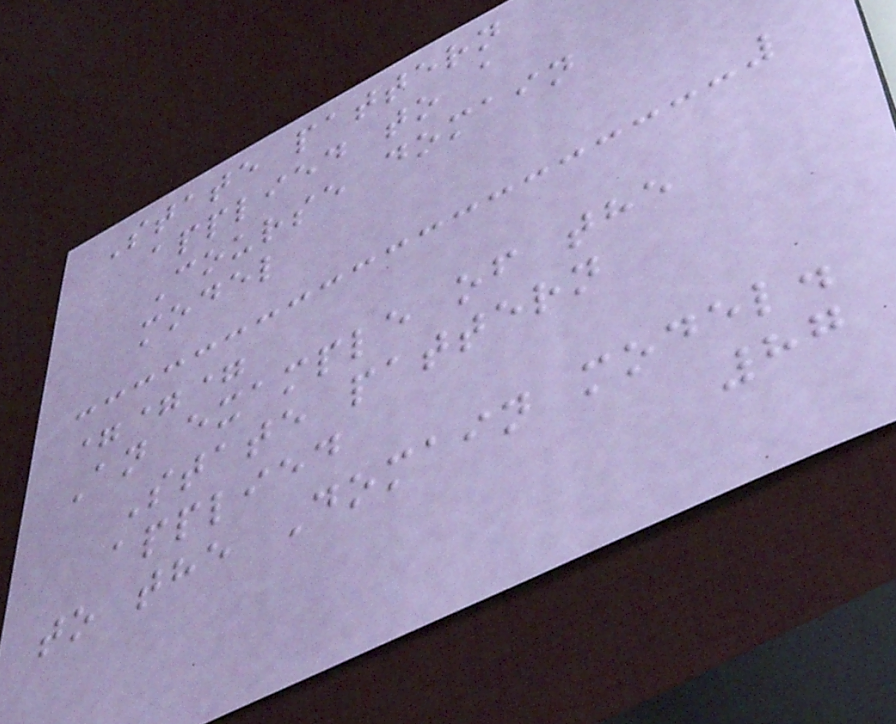State pattern
applied to a
Course domain
model
===
An example of the
State pattern
applied
to the Domain model.
87
